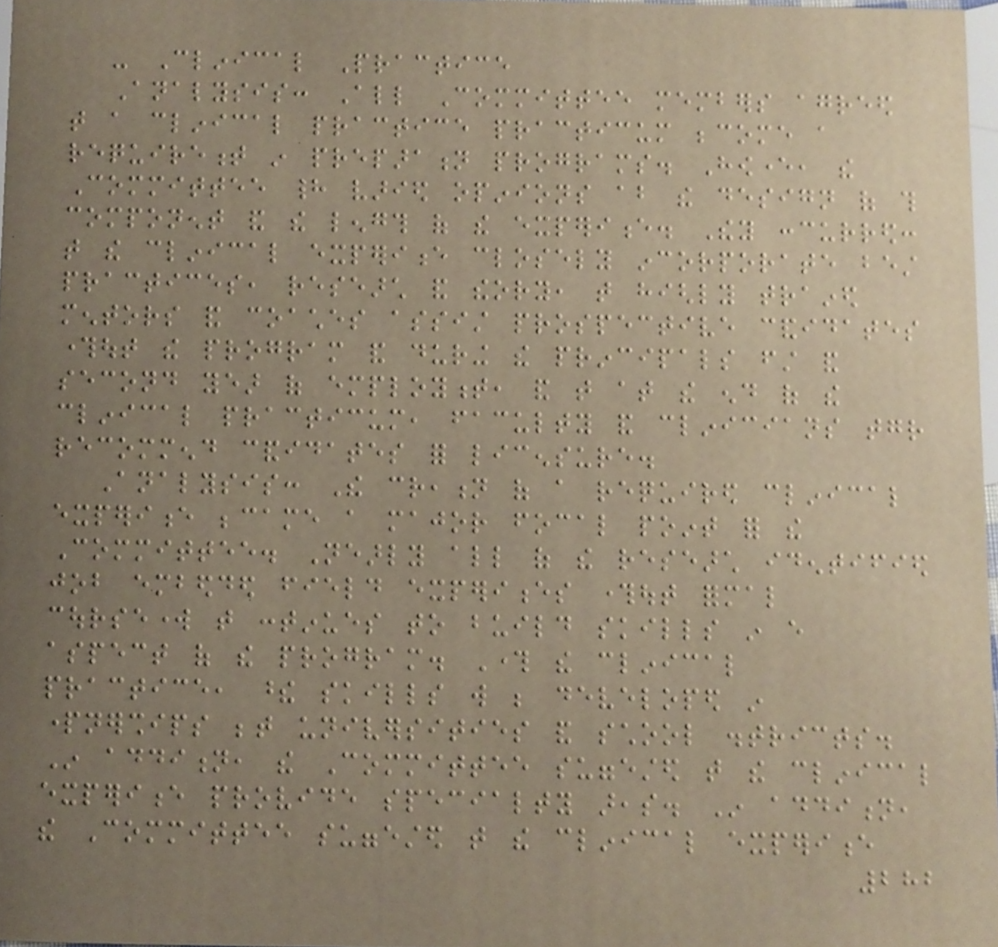- Clinical Practice
Analysis: All Committee members agreed
that a clinical practice practicum become a
requirement in preparation programs. However, the
Committee had varied opinions about the design of this
component and the length of the experience. They concurred:
that the clinical experience closely incorporate best
practices, research and theory, that highly trained
mentors and coaches assist prospective candidates
throughout the program and during the principals first and
second year of employment, and that at the end of the
clinical practicum, faculty and clinicians together
recommend candidates for licensure.
Analysis: The creation of a required clinical
experience became a major focal point for the
Committee. Nearly all of the research identified
job embedded field experiences throughout formal
coursework that continues to build skills in every
aspect of the program. Through the clinical
practice, these skills will be developed in
partnerships between universities and school districts.
In addition, the Committee suggested that the clinical
experience provide specialty areas. In addition,
the Committee suggested that the clinical experience
282
